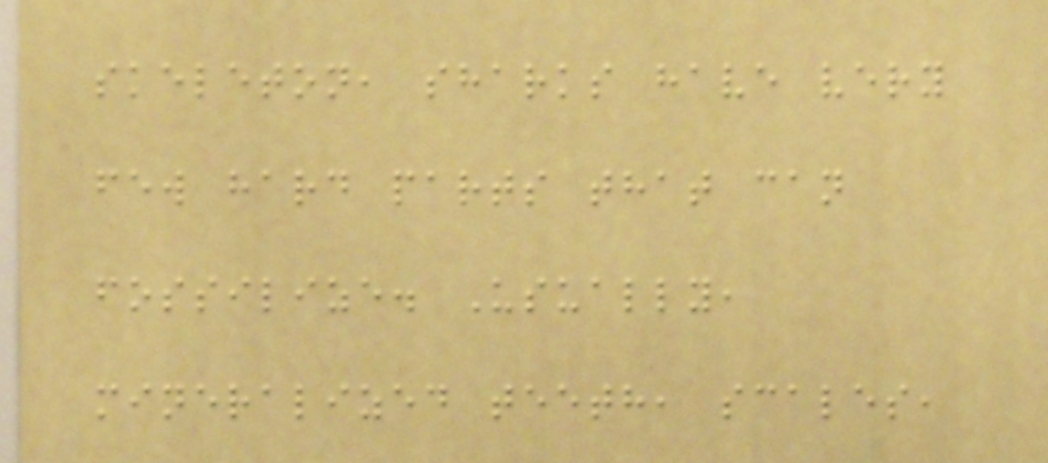skeleton, sharks have very
few hard parts that can
fossilize. Usually,
mineralized teeth, scales,
